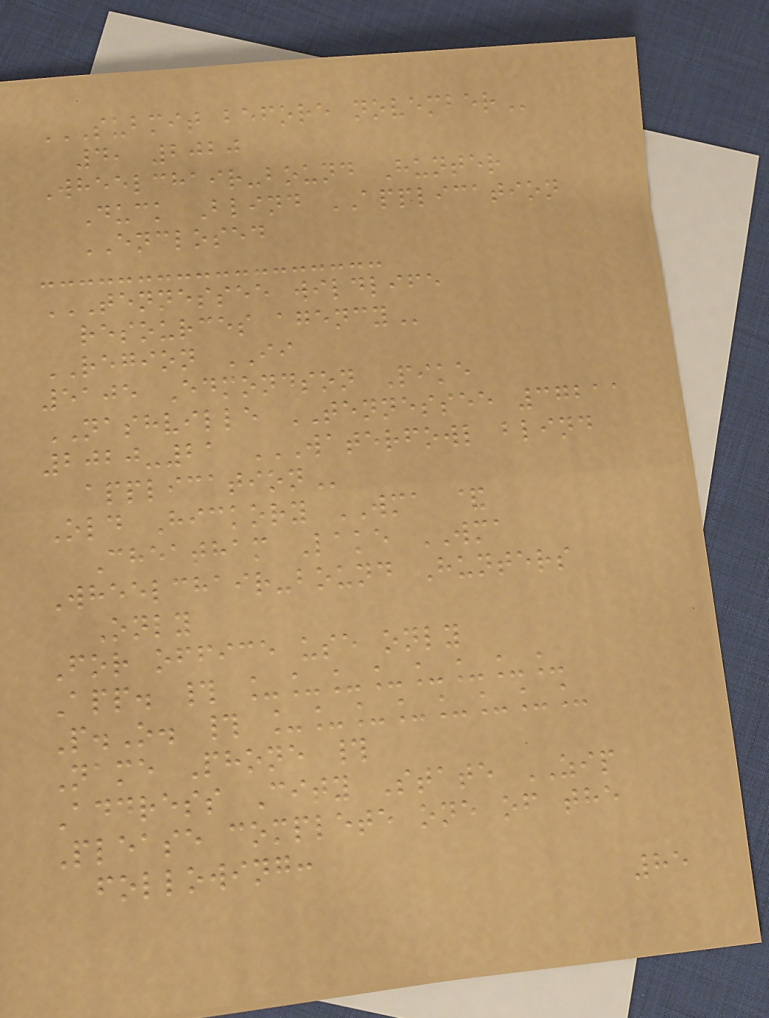SUBMIT BEFORE NOVEMBER
4, 2020
Wheelchair-bound Hunter
Duck Blind APPLICATION
ENCLOSED
TENNESSEE WILDLIFE
RESOURCES AGENCY
REGION II
5105 Edmondson Pike
NASHVILLE TENNESSEE 37211
2020-21 WATERFOWL BLIND
APPLICATION
Old Hickory WMA &
Cheatham Lake WMA
Wheelchair-bound Hunters
Only
For office use only
App. # ________
P.O. # ________
Name Phone #
Address City State ZIP
Please complete one of the
following:
85
